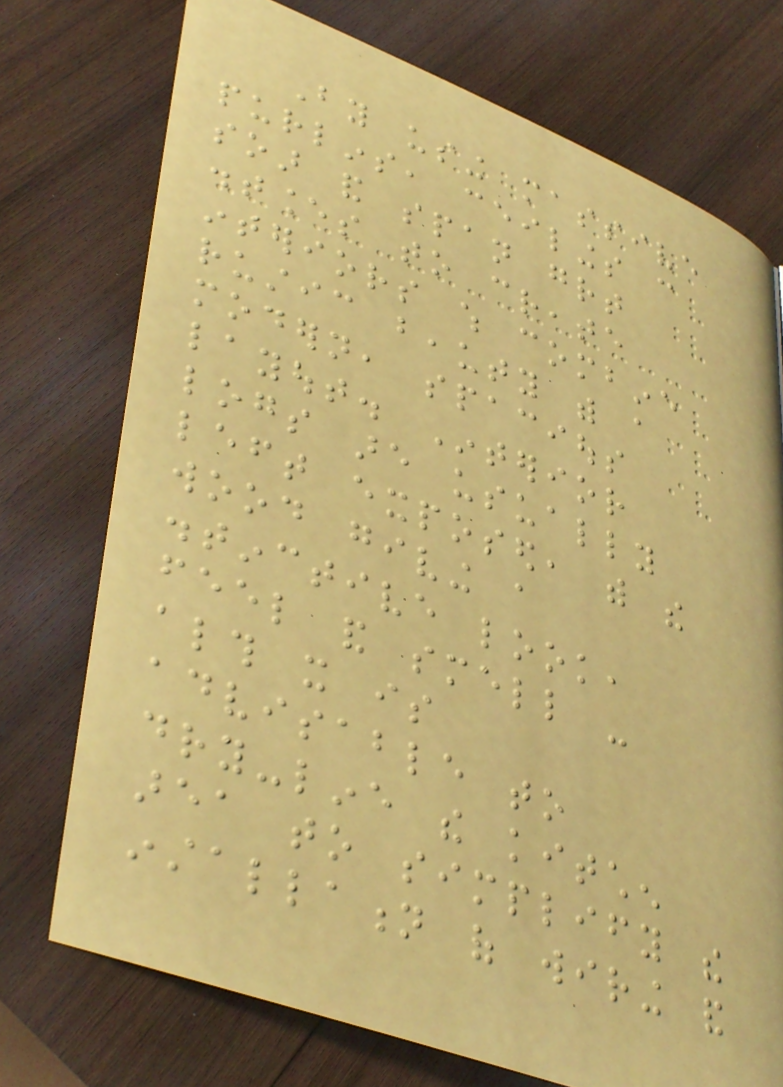By using massive
purlins, ceilings can
soar and span great
distances to create
interiors which combine
rustic beauty with a
modern, spacious
layout. Interior
logs are usually
left exposed, with the
wood giving a
distinctive look,
feel and smell -
although it is
advisable to
dry-line the kitchen
area to simplify the
installation of wiring and
